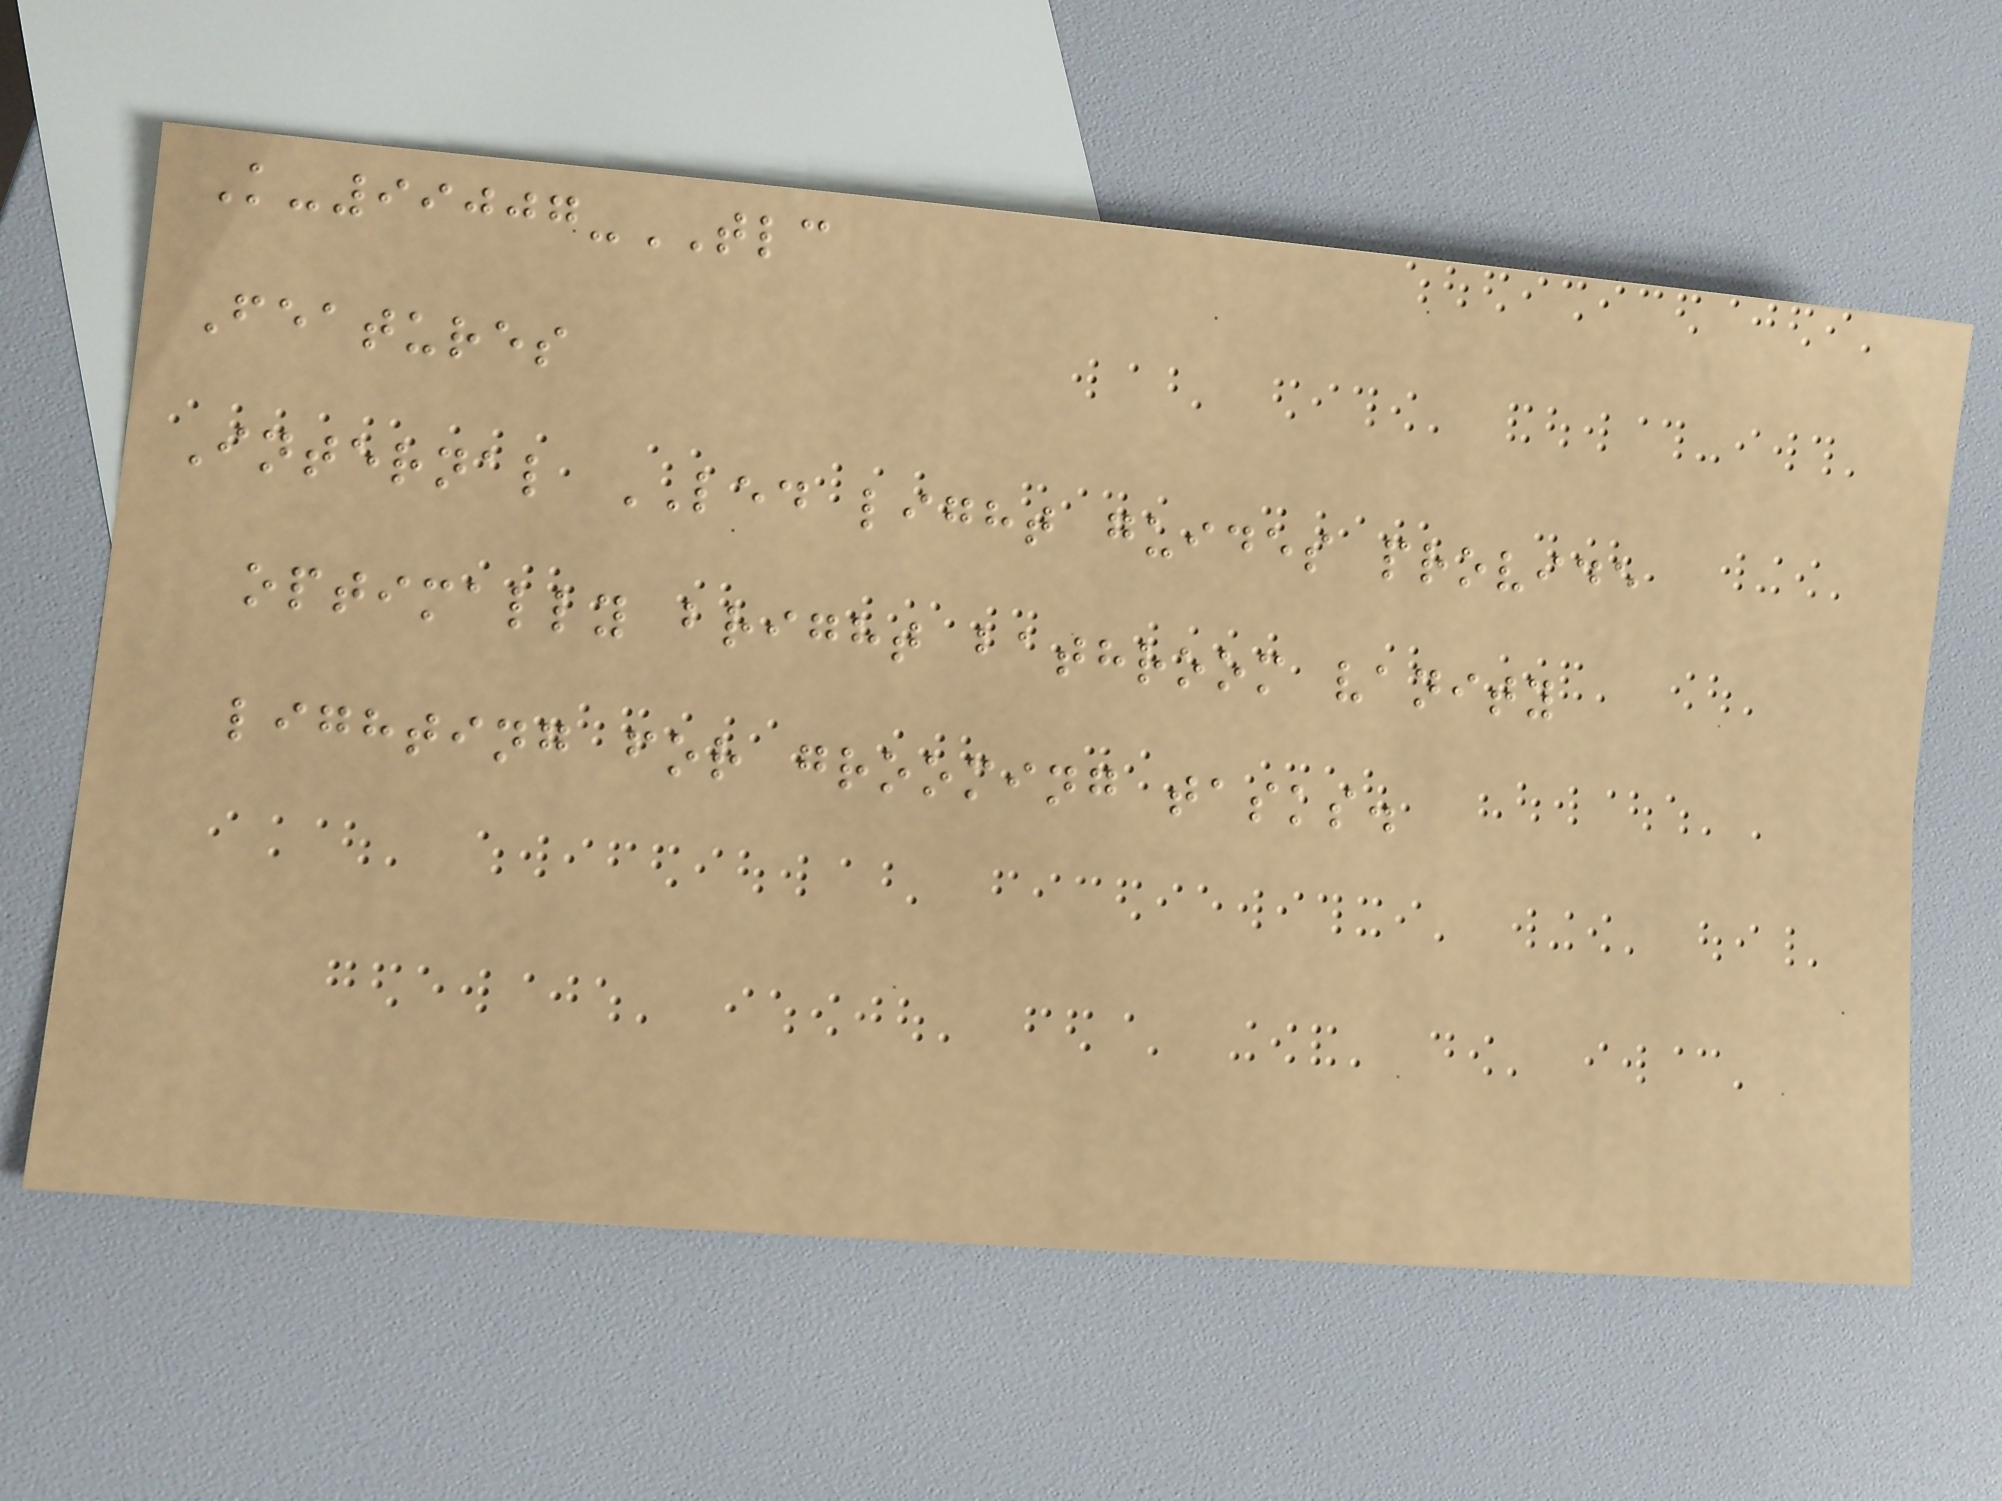K-99007-TLC
Features
Internal LED light guides provide
optimally bright bathroom vanity
lighting for grooming tasks.
